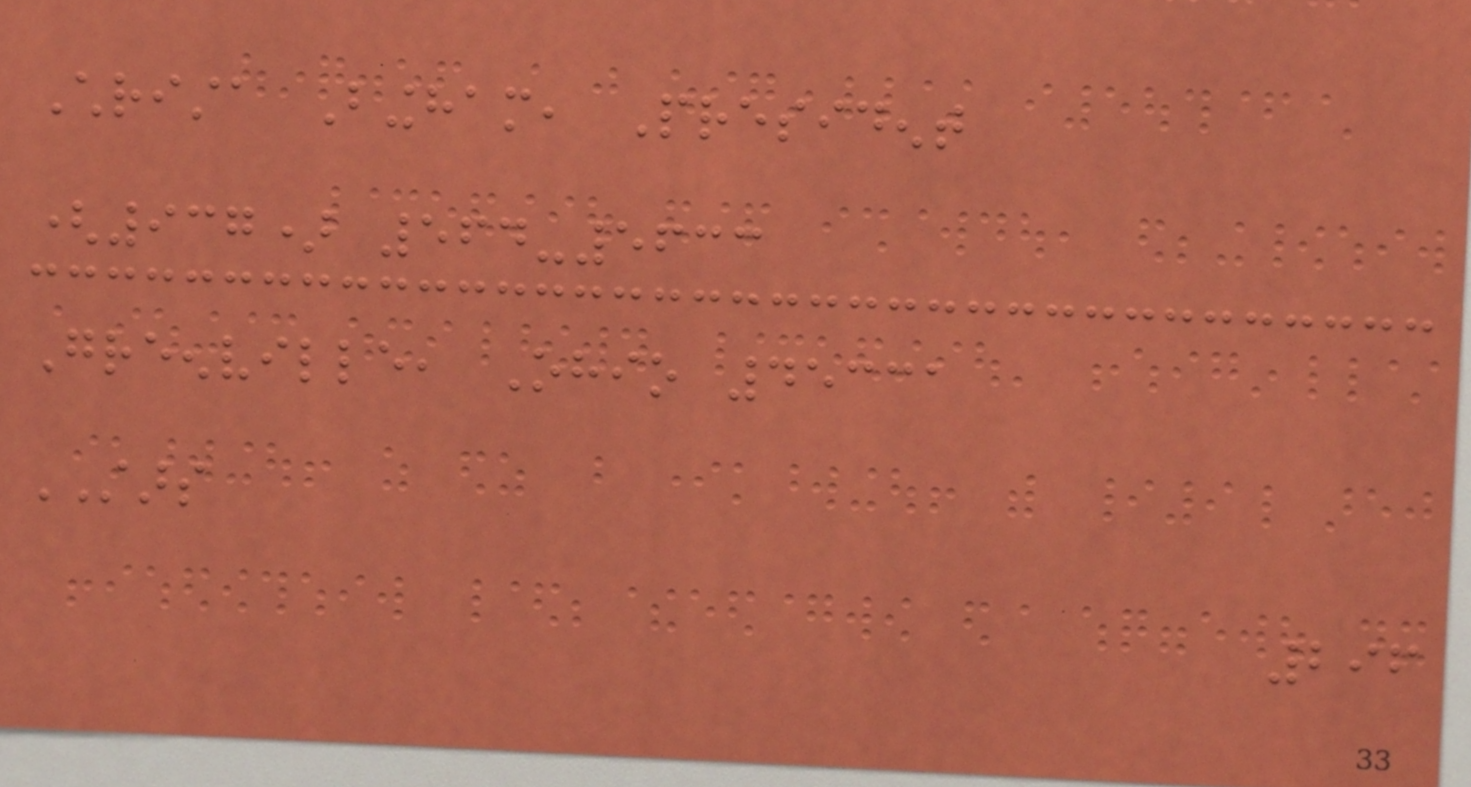Christa Bingham, President
(937) 564-5633
Greenville, Ohio 45331
STARS
296
